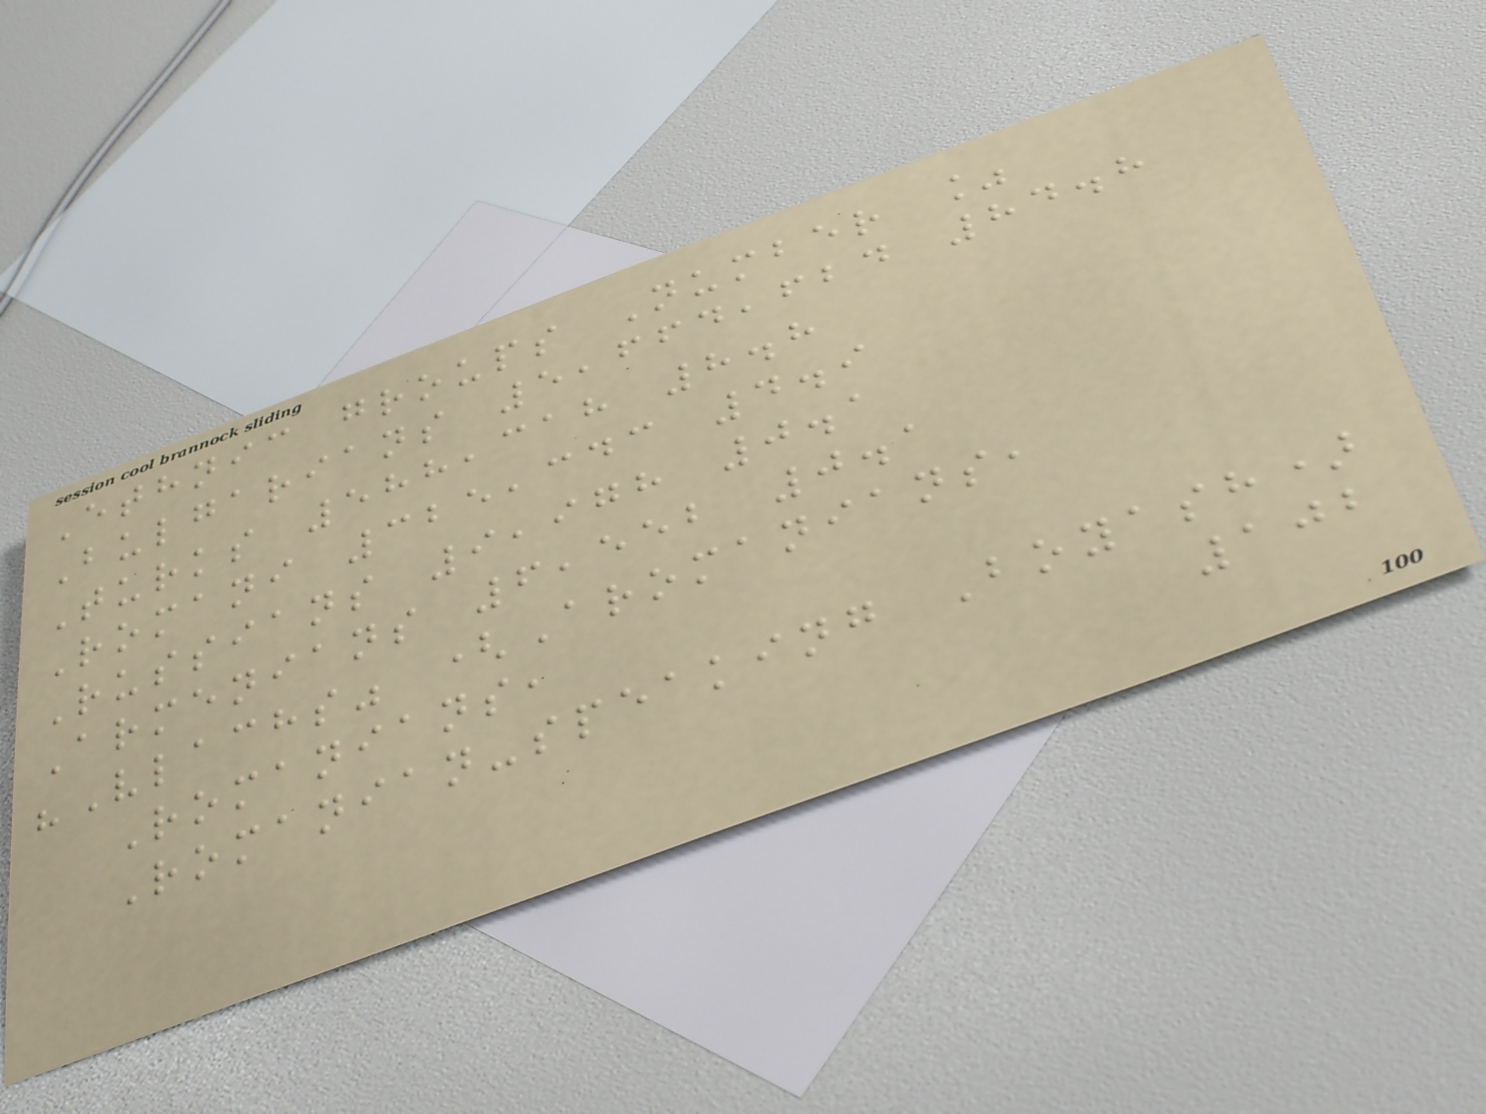Ethnic groups Number %
Bulgarians 5,664,624 84.8
Turks 588,318 8.8
Romani 325,343 4.9
Russians 9,978 0.1
Armenians 6,552 0.1
"Vlachs" (Aromanians,
Romanians,
Romanian-speaking Boyash)
102
